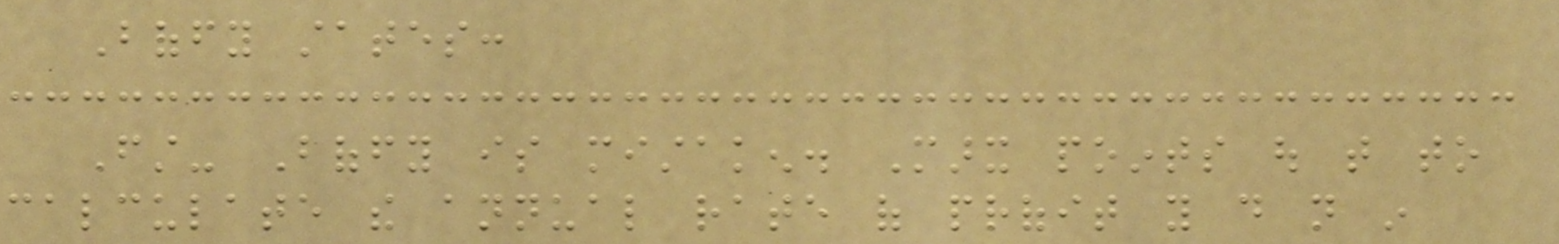Boffy states:
First- Boffy is mistaken. Marx points out that to
calculate the annual rate of profit you do not in
